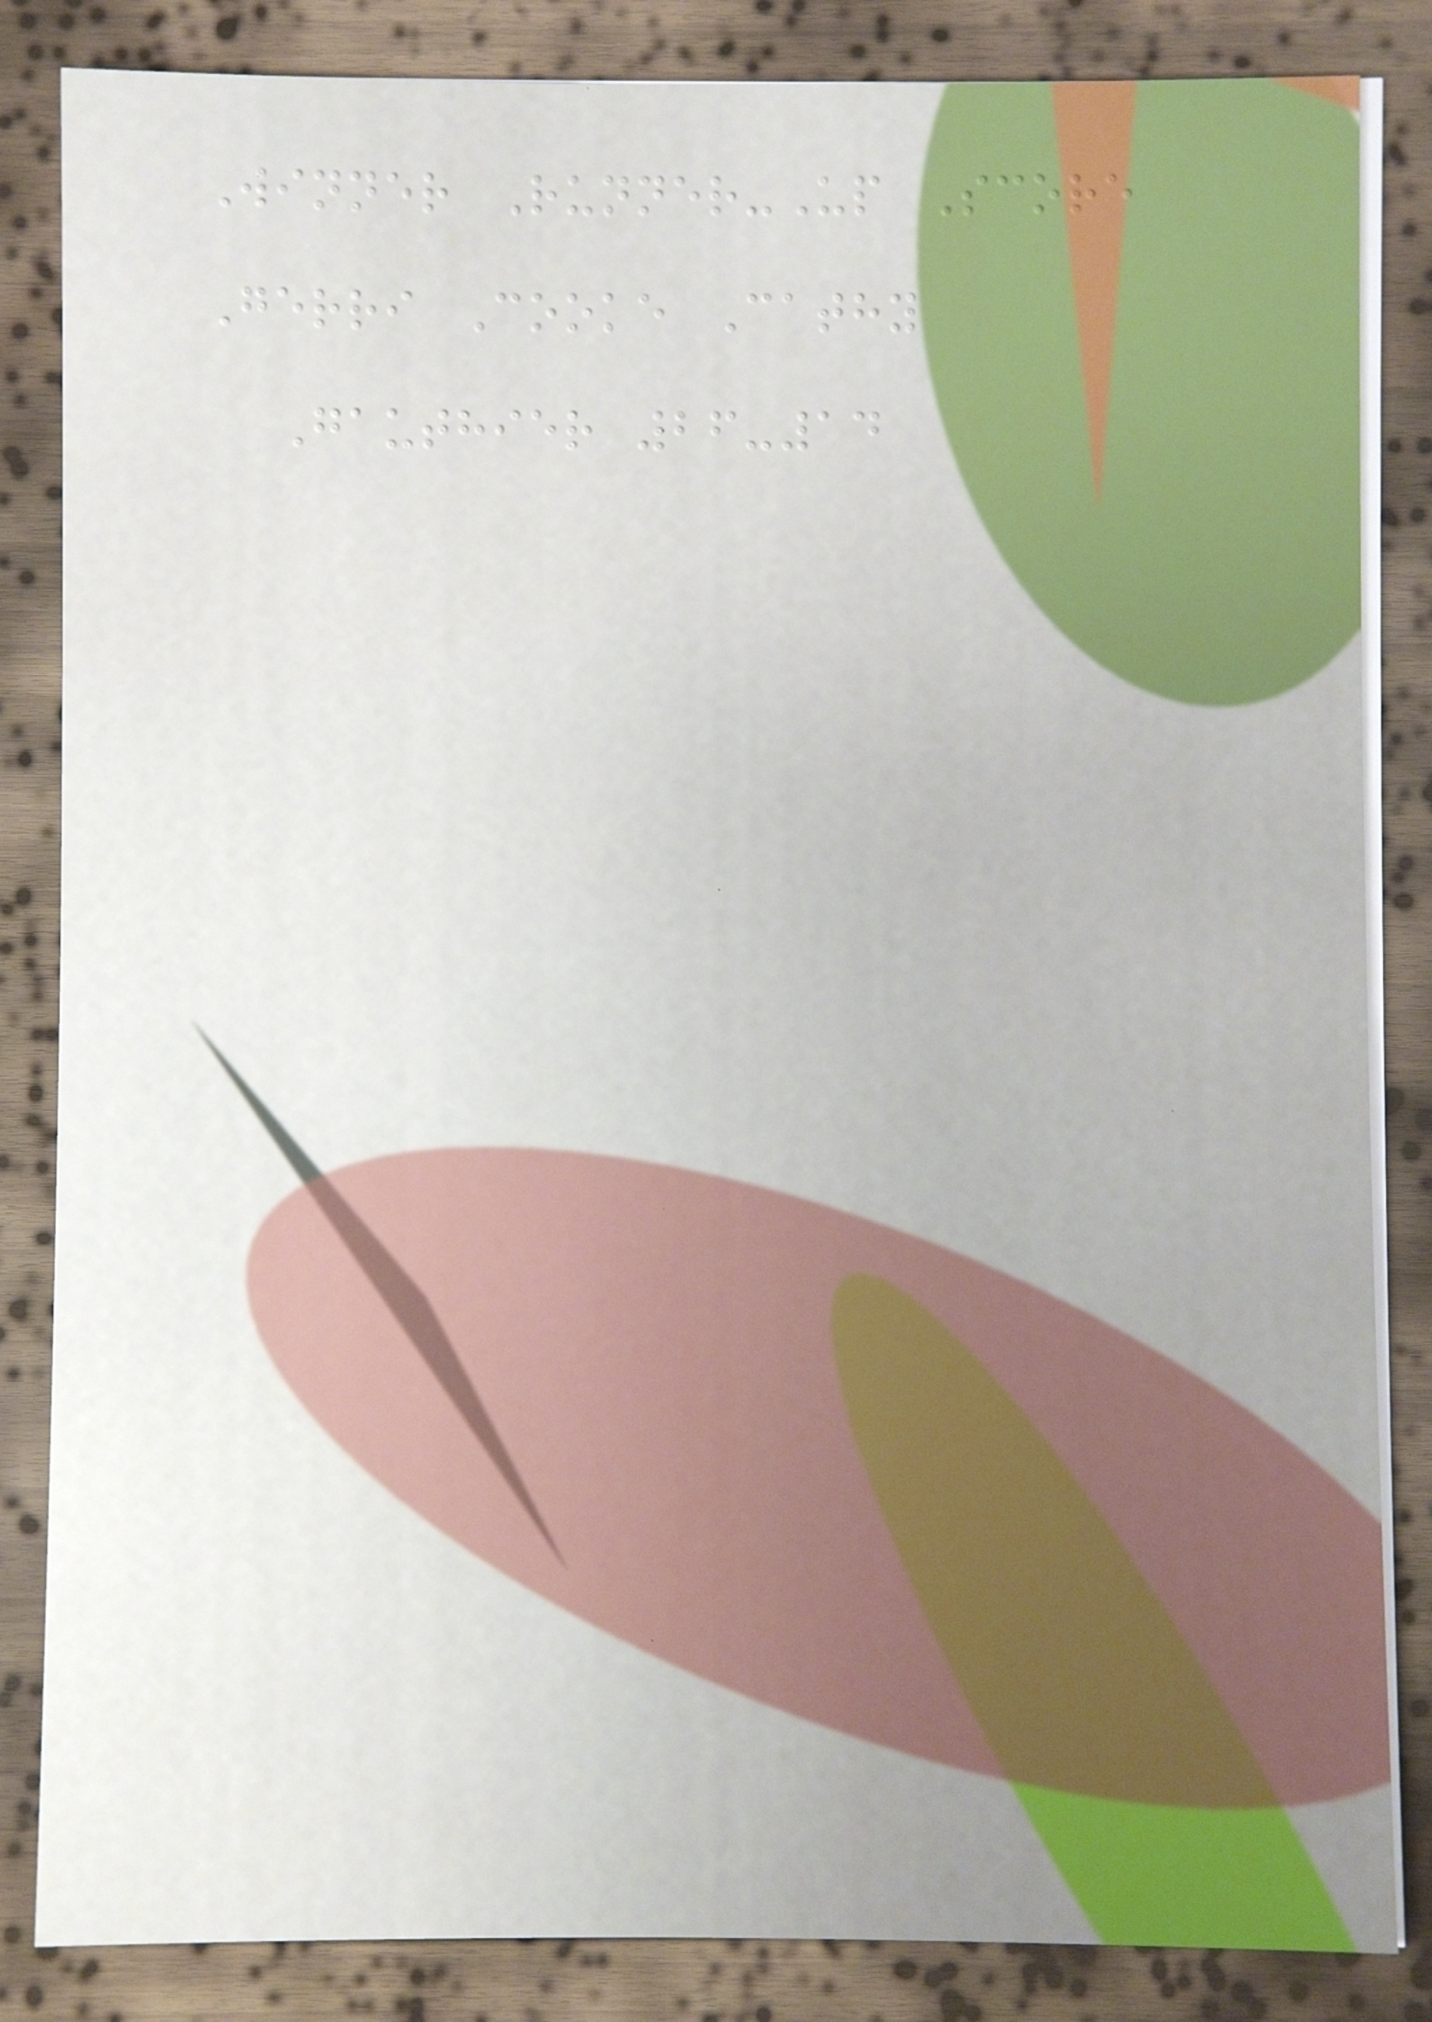Winner Runner-Up Score
Gerri Cooke Cathy
Gauthier 26-14
